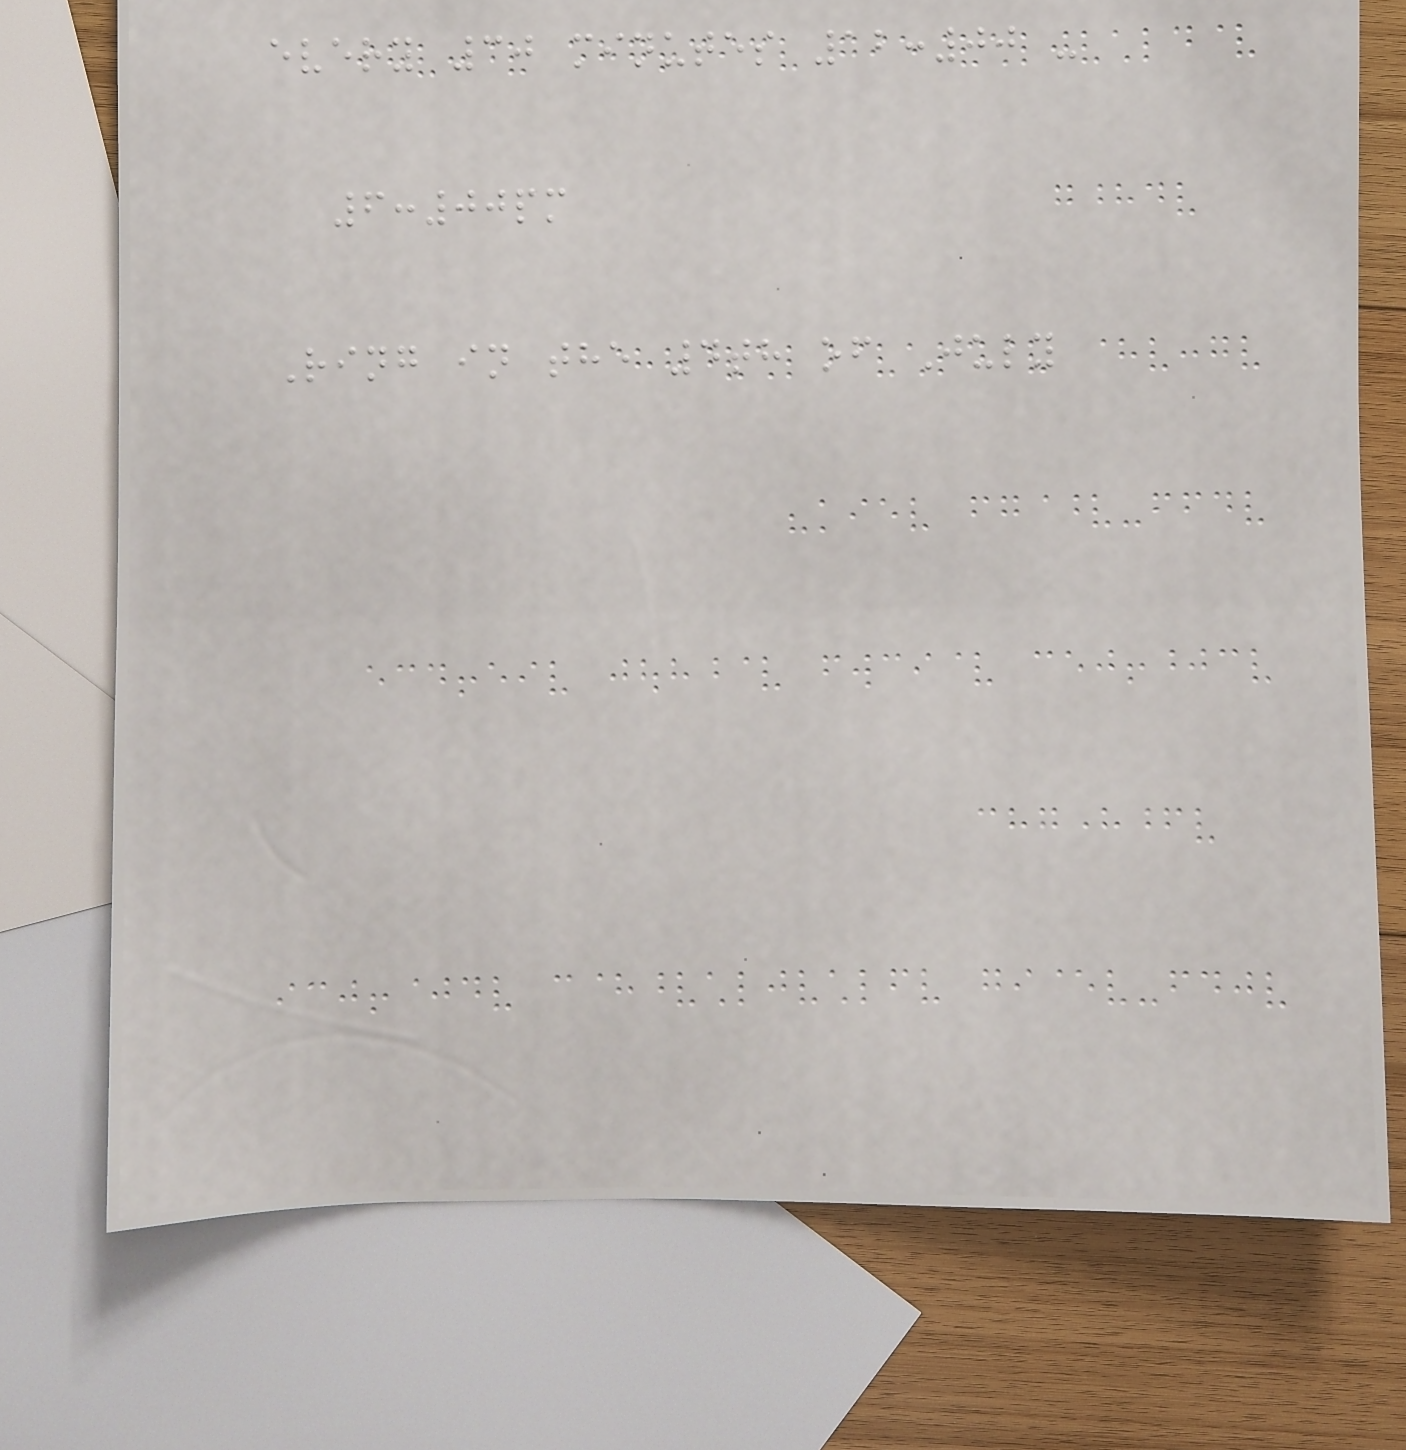every 30 minutes 12:00 -
6:00pm
Ring in the 4th of July
